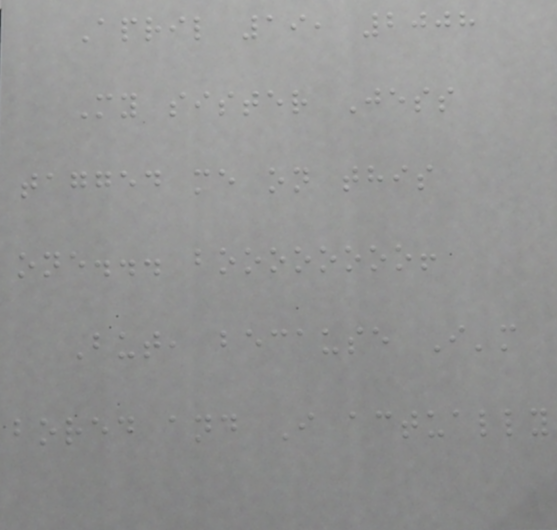April 19, 2008
My sister Jess
tagged me on this
one... boooooooo!
But, because I'm
bored and I actually
